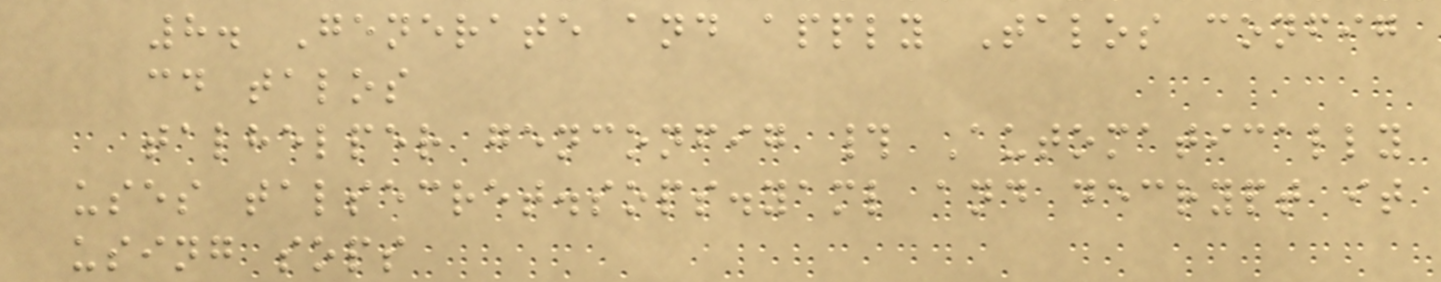8. Generate and apply Talos config
cd talos
talhelper genconfig # Automatically
uses talsecret.sops.yaml and decrypt it
using sops
